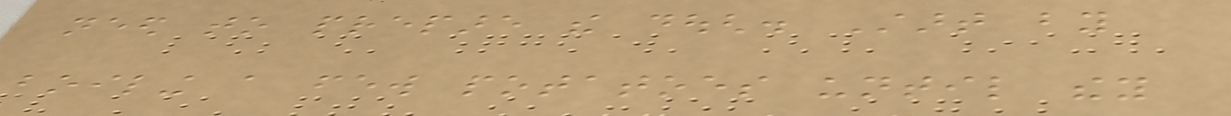need to prepare the dough. Start by
boiling a few potatoes until they
